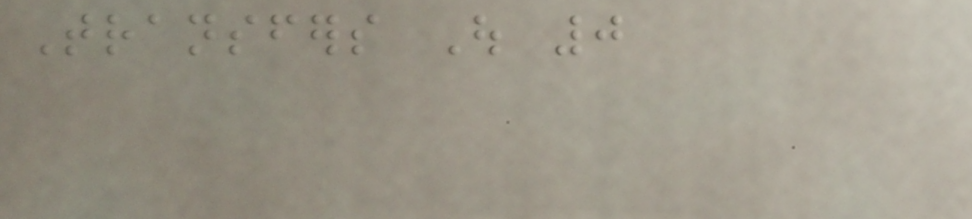Transfers Out 0
